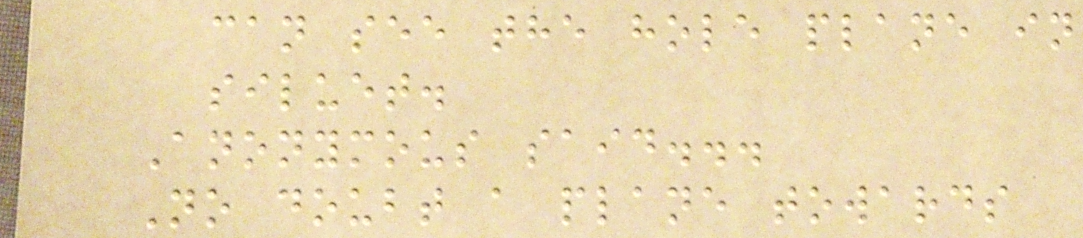can see the hole plane in
siluet.
Anonymous said...
No doubt a plane towards
